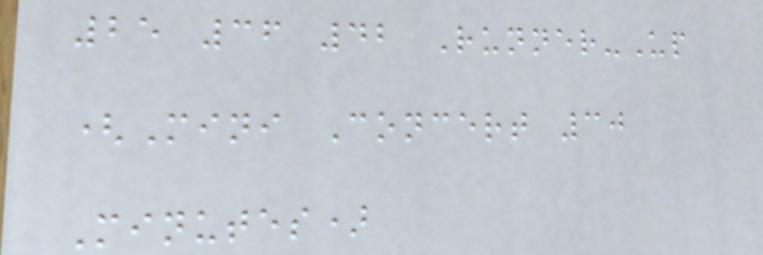25 36 42 Runner-Up
(Mini Concert 30
Minutes)
